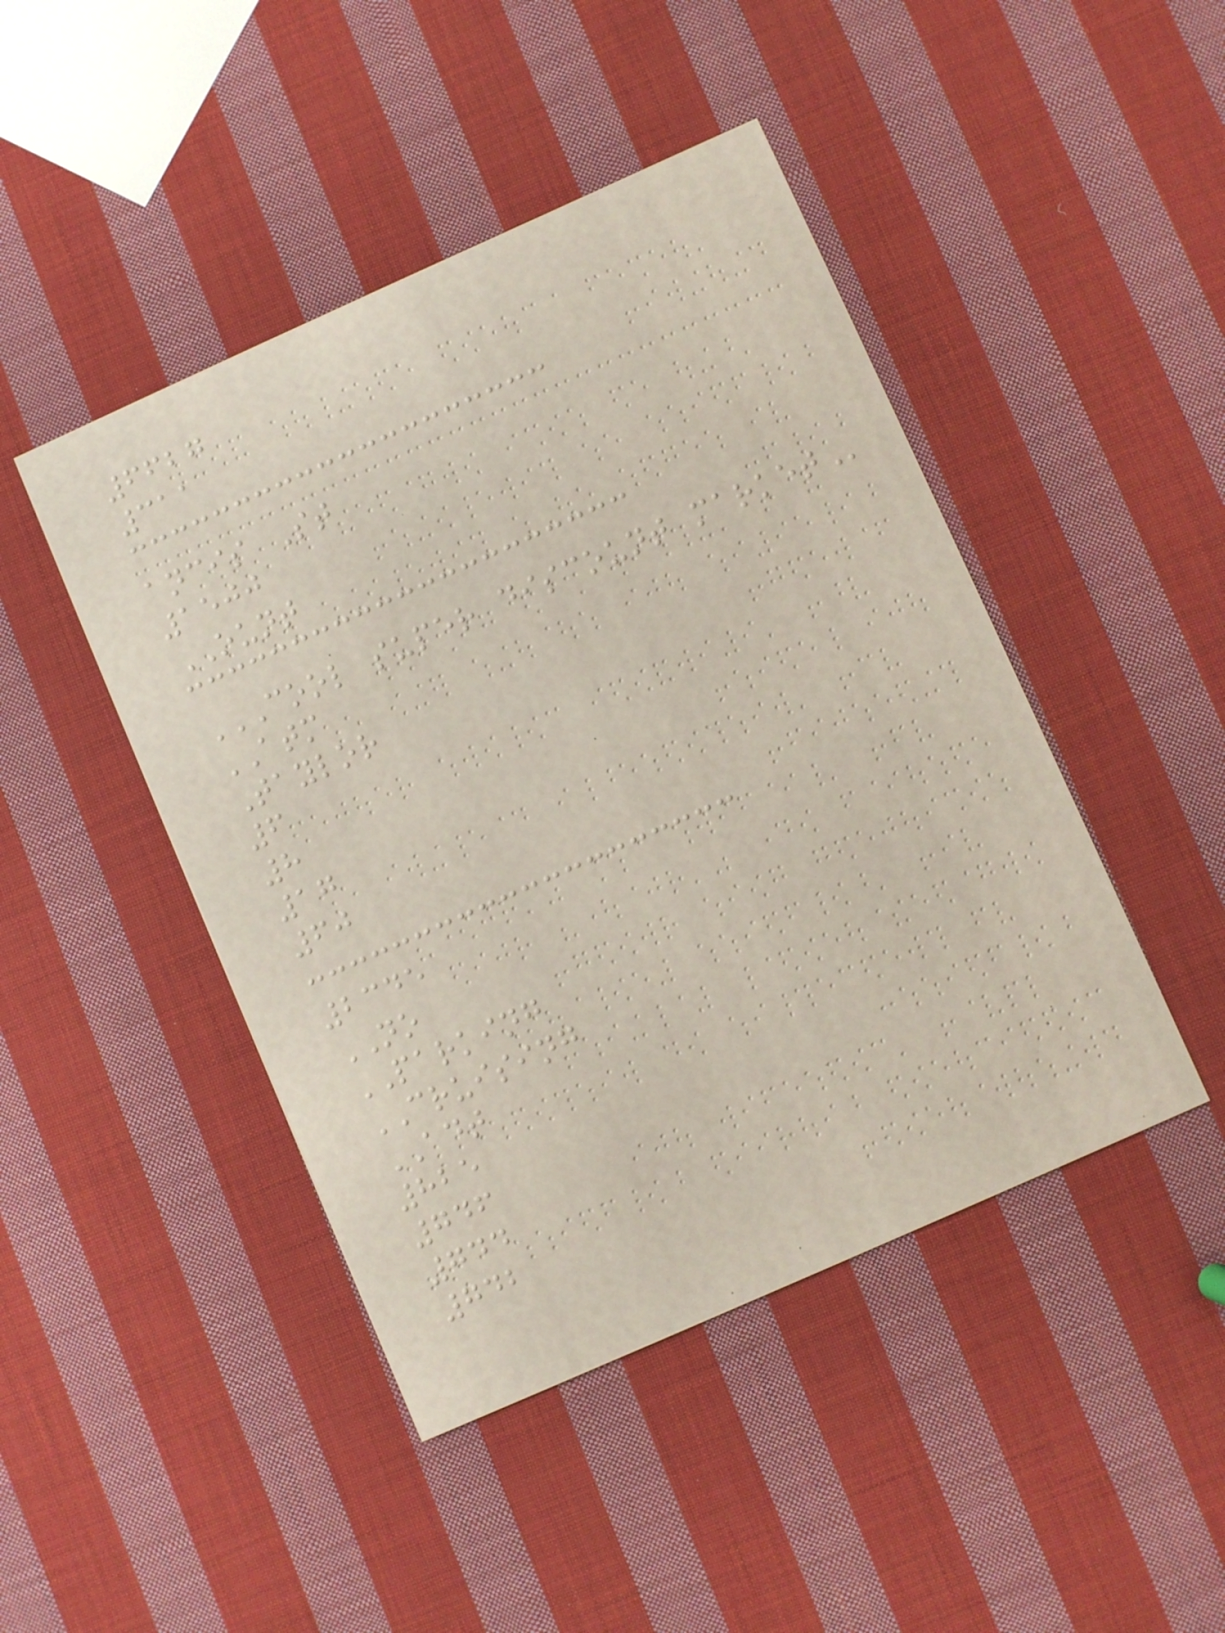6627
311
ancis St
1500
OUNT
COOL SUPER DISCOUNT MARKET
ATM
Taylor
6
8
17
60
2345
NO
PARKING
CRUISING
ADT
825
746
744
742
